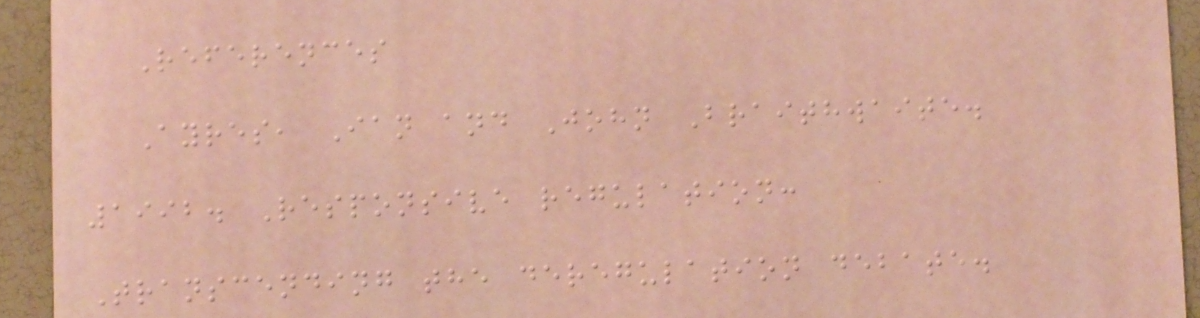References
Ayres, Ian and John Braithwaite.
1992. Responsive regulation:
Transcending the deregulation debate.
